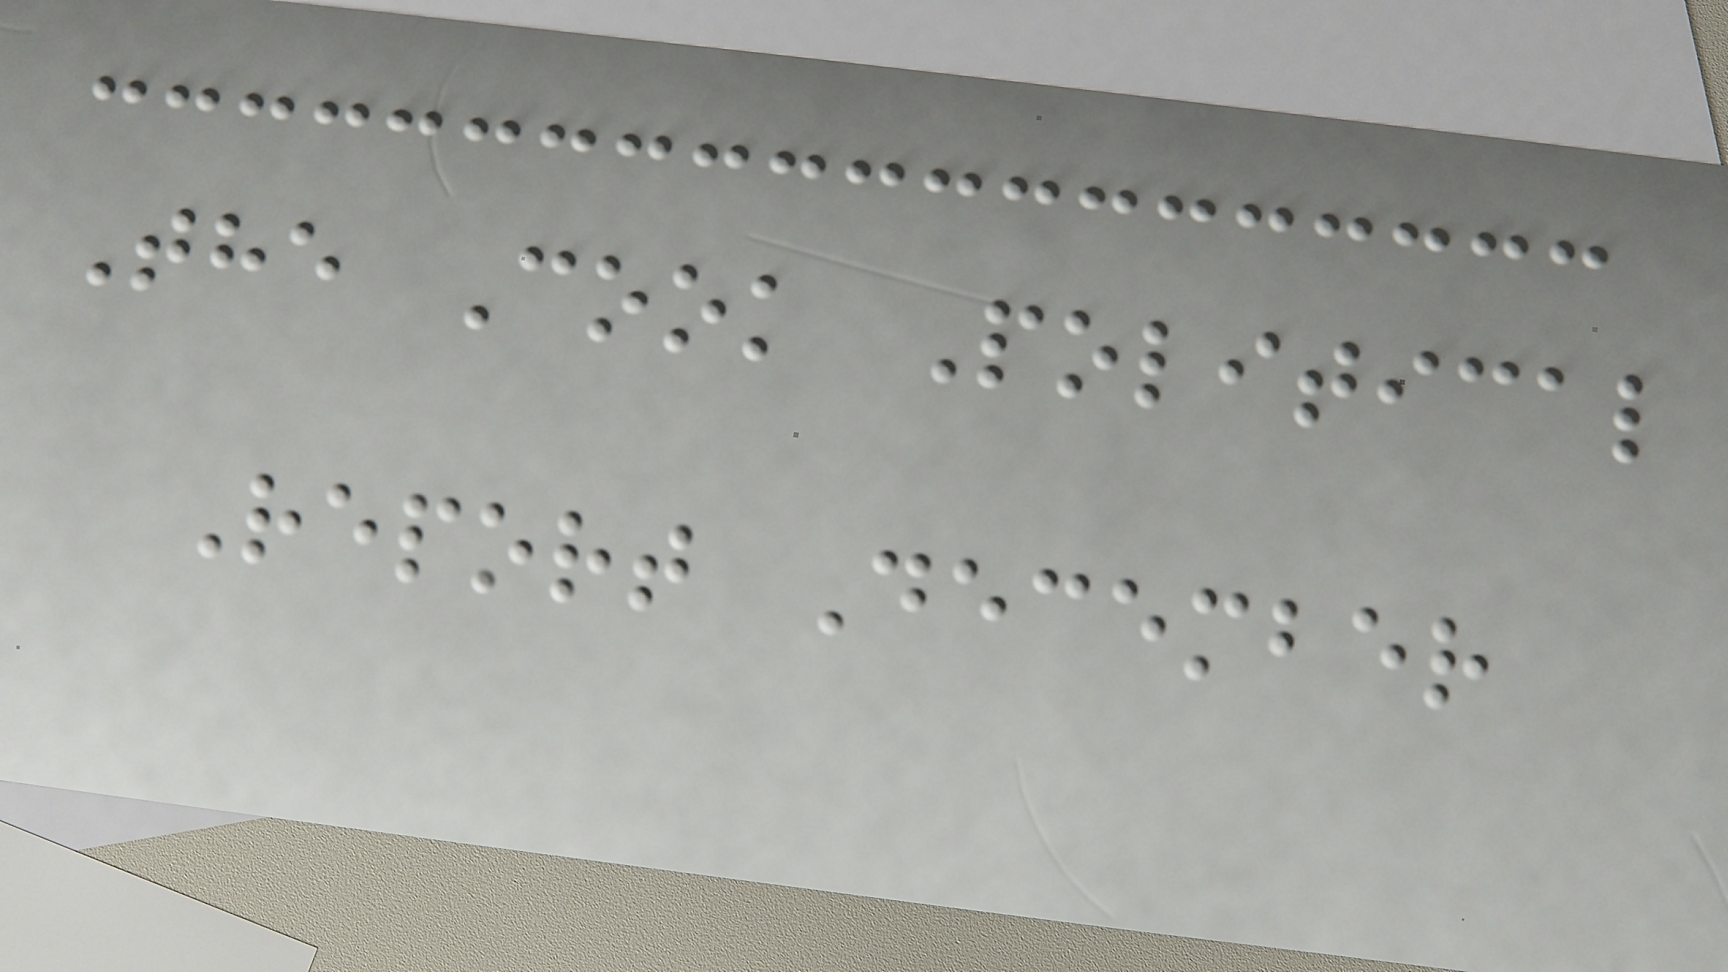The Cook Political
Report December
